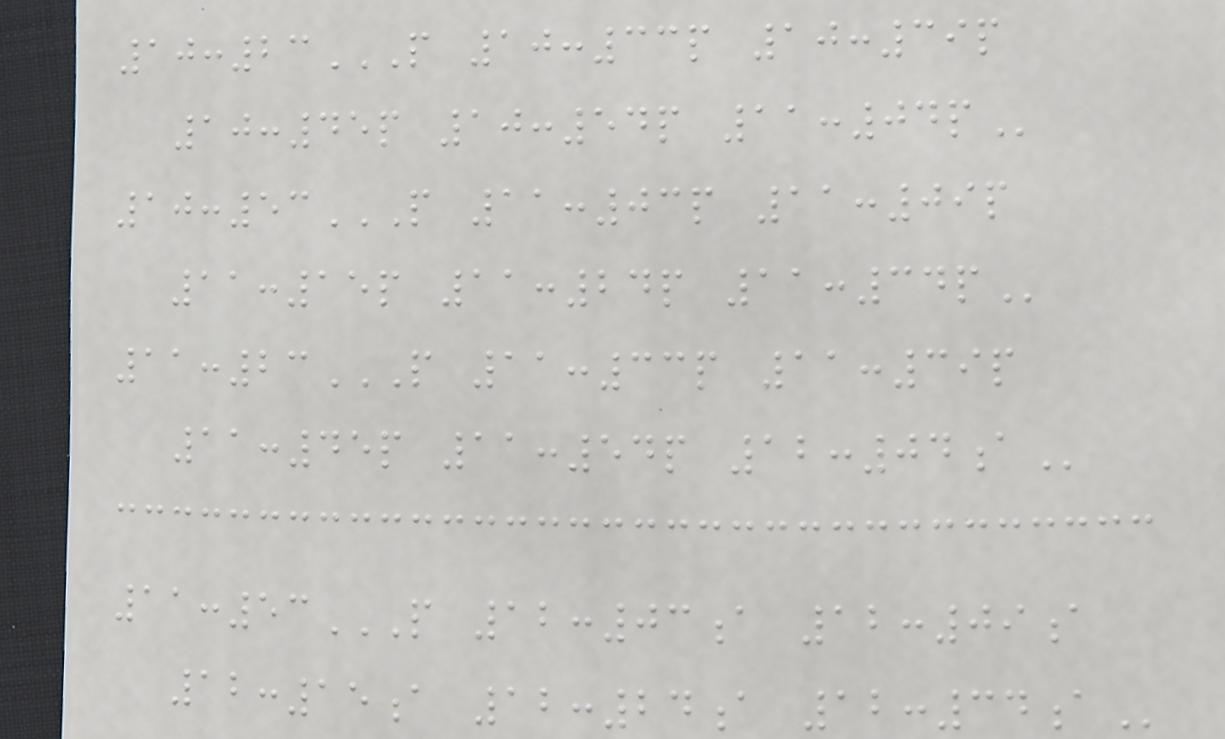10:23P 10:33P 10:39P
10:45P 10:54P 11:04P
10:53P 11:03P 11:09P
11:15P 11:24P 11:34P
11:23P 11:33P 11:39P
11:45P 11:54P 12:04A
11:53P 12:03A 12:09A
12:15A 12:24A 12:34A
